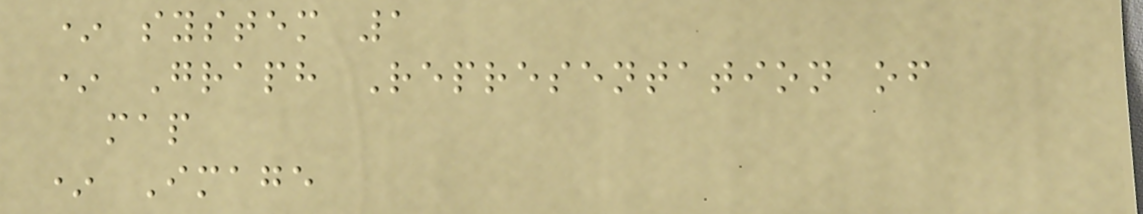* system 1
* Graph Representation of
map
* Image
